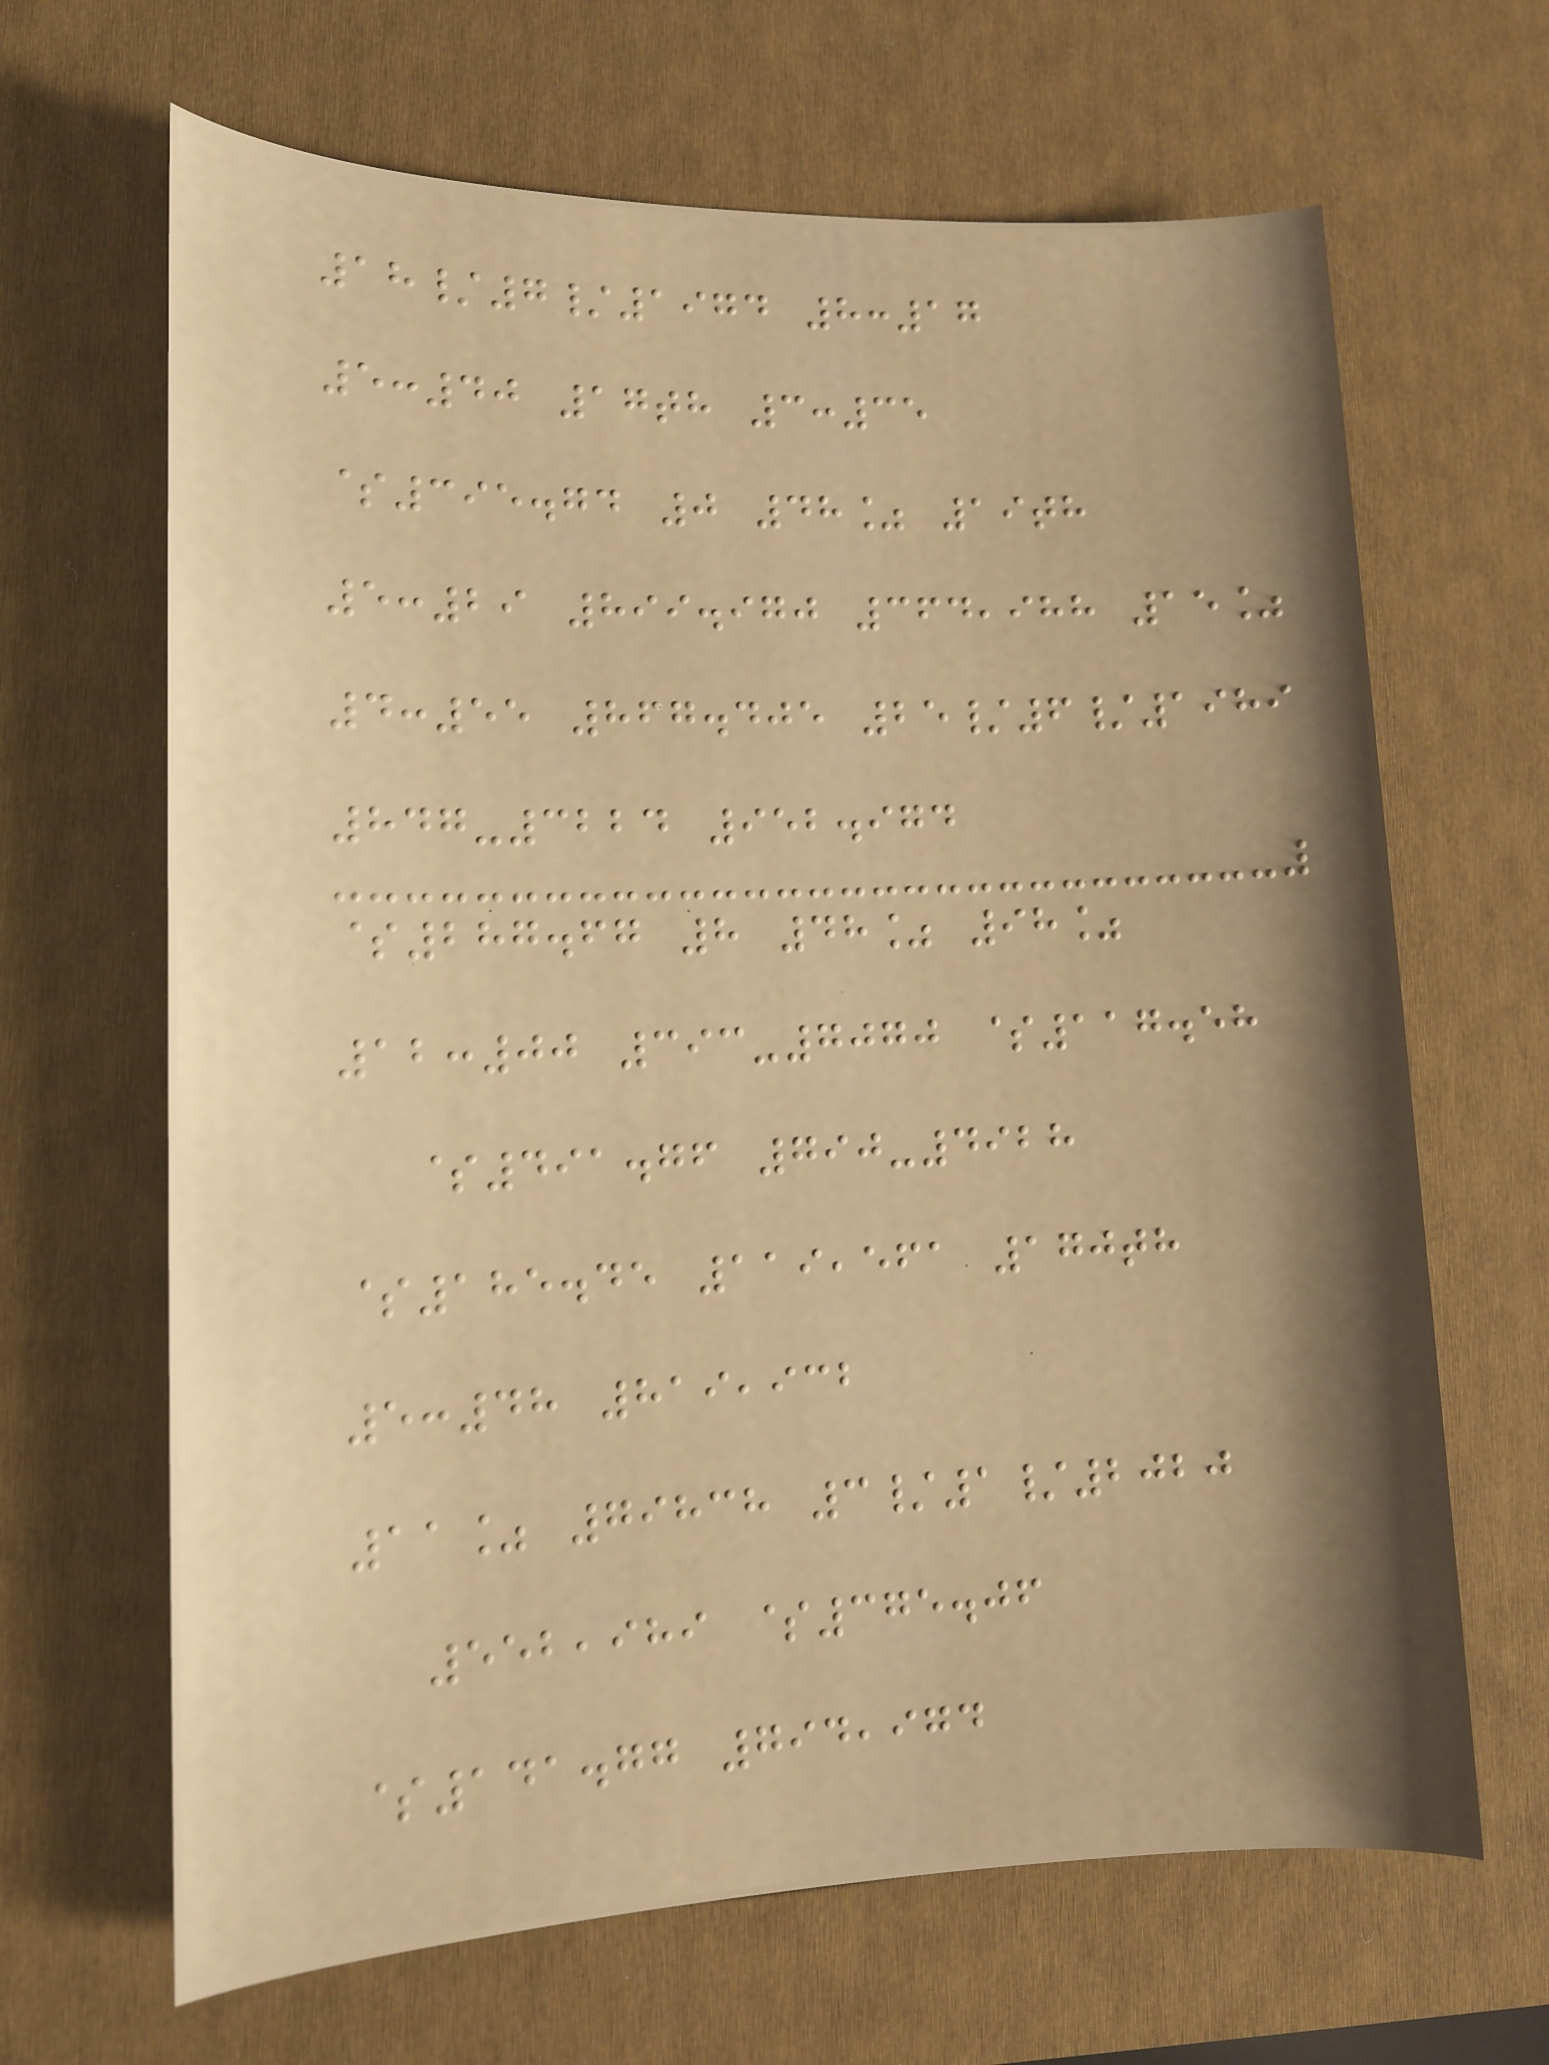18/7/1974 8:17
5:40 17th 3:35
$395.74 0 48% 19th
5:29 899.970 364,988 15%
4:55 867.405 25/6/1989
847-3224 952.974
$287.67 8 48% 98%
12:00 393-7070 $117.58
$491.76 790-4928
$185.45 119,561 170th
5:48 819,932
11% 79838 3/1/2020
552,989 $375.06
$141.77 794,974
